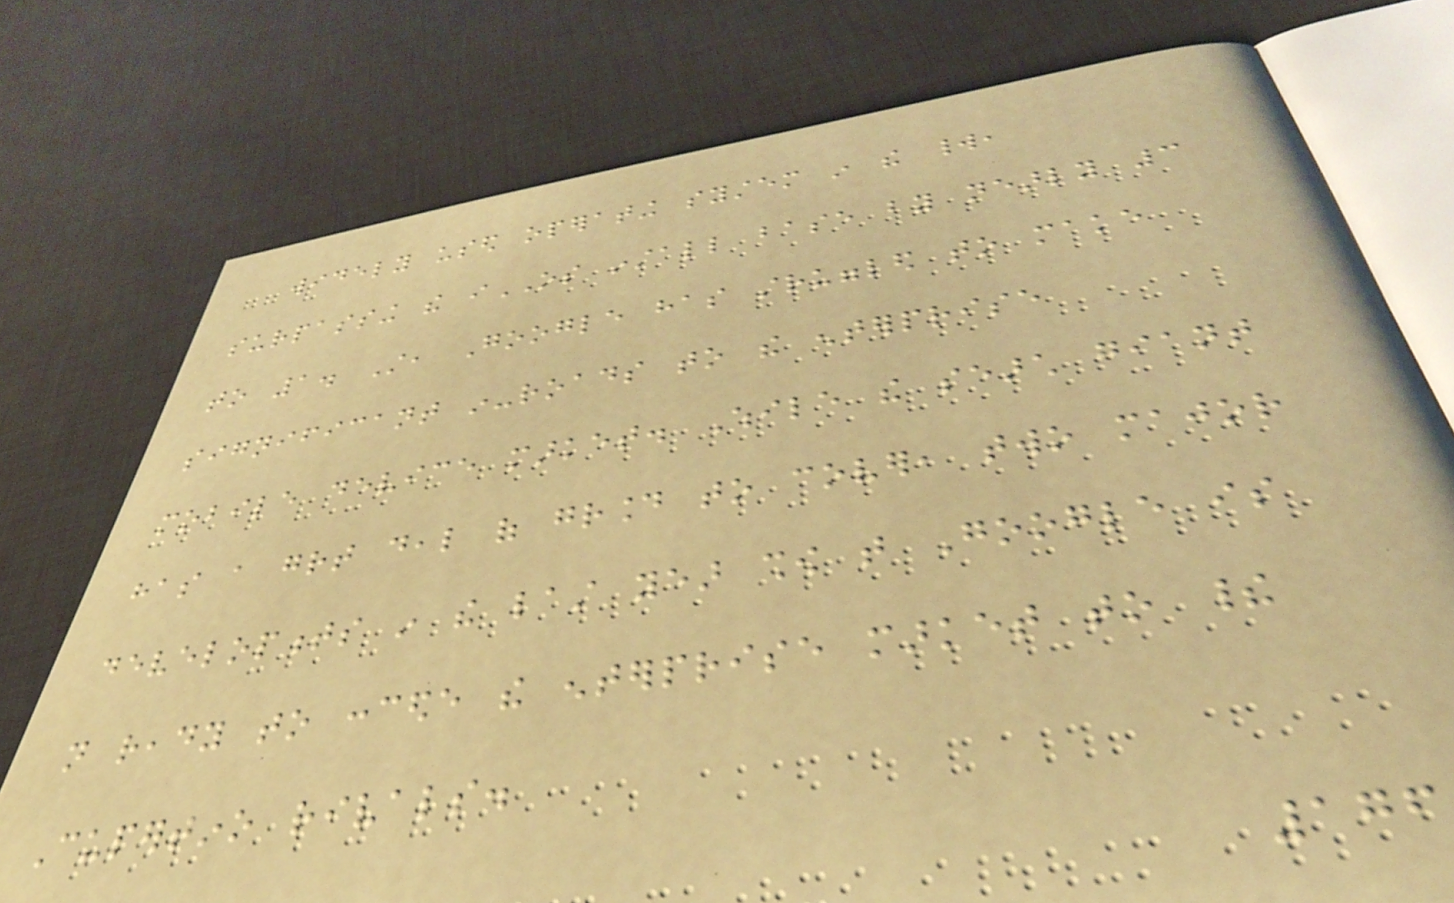widely used operating system in the world,
surpassing the iOS install base by nearly 3
to 1. Still, Google has struggled to make
significant in-roads to the enterprise
mobile device market. While the search giant
has a great deal of ground to cover, two major
developments in the last year show that Google is
not ready to concede the enterprise market to their
Cupertino rivals.
176
